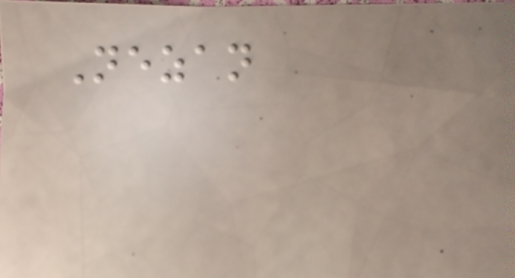Nezan
